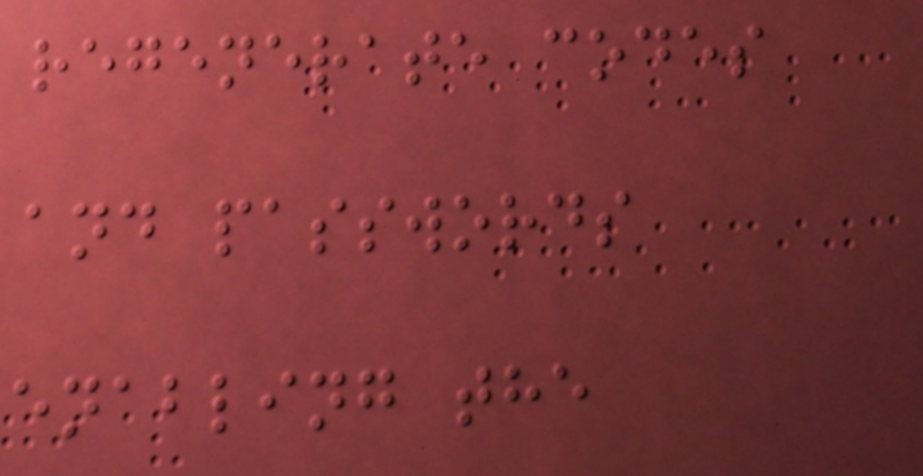regenerate codes
and passwords
enabling the
